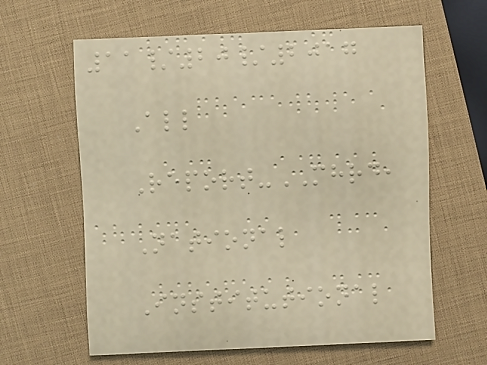11/20/2017
All
Report-MHRD,
National
Institutional
